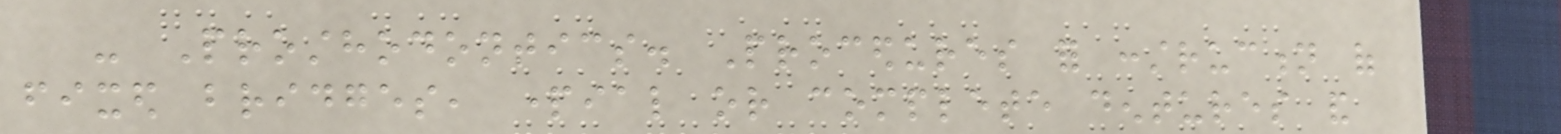- Prosthodontics. Procedures for construction of
fixed bridges, partial or complete dentures and
